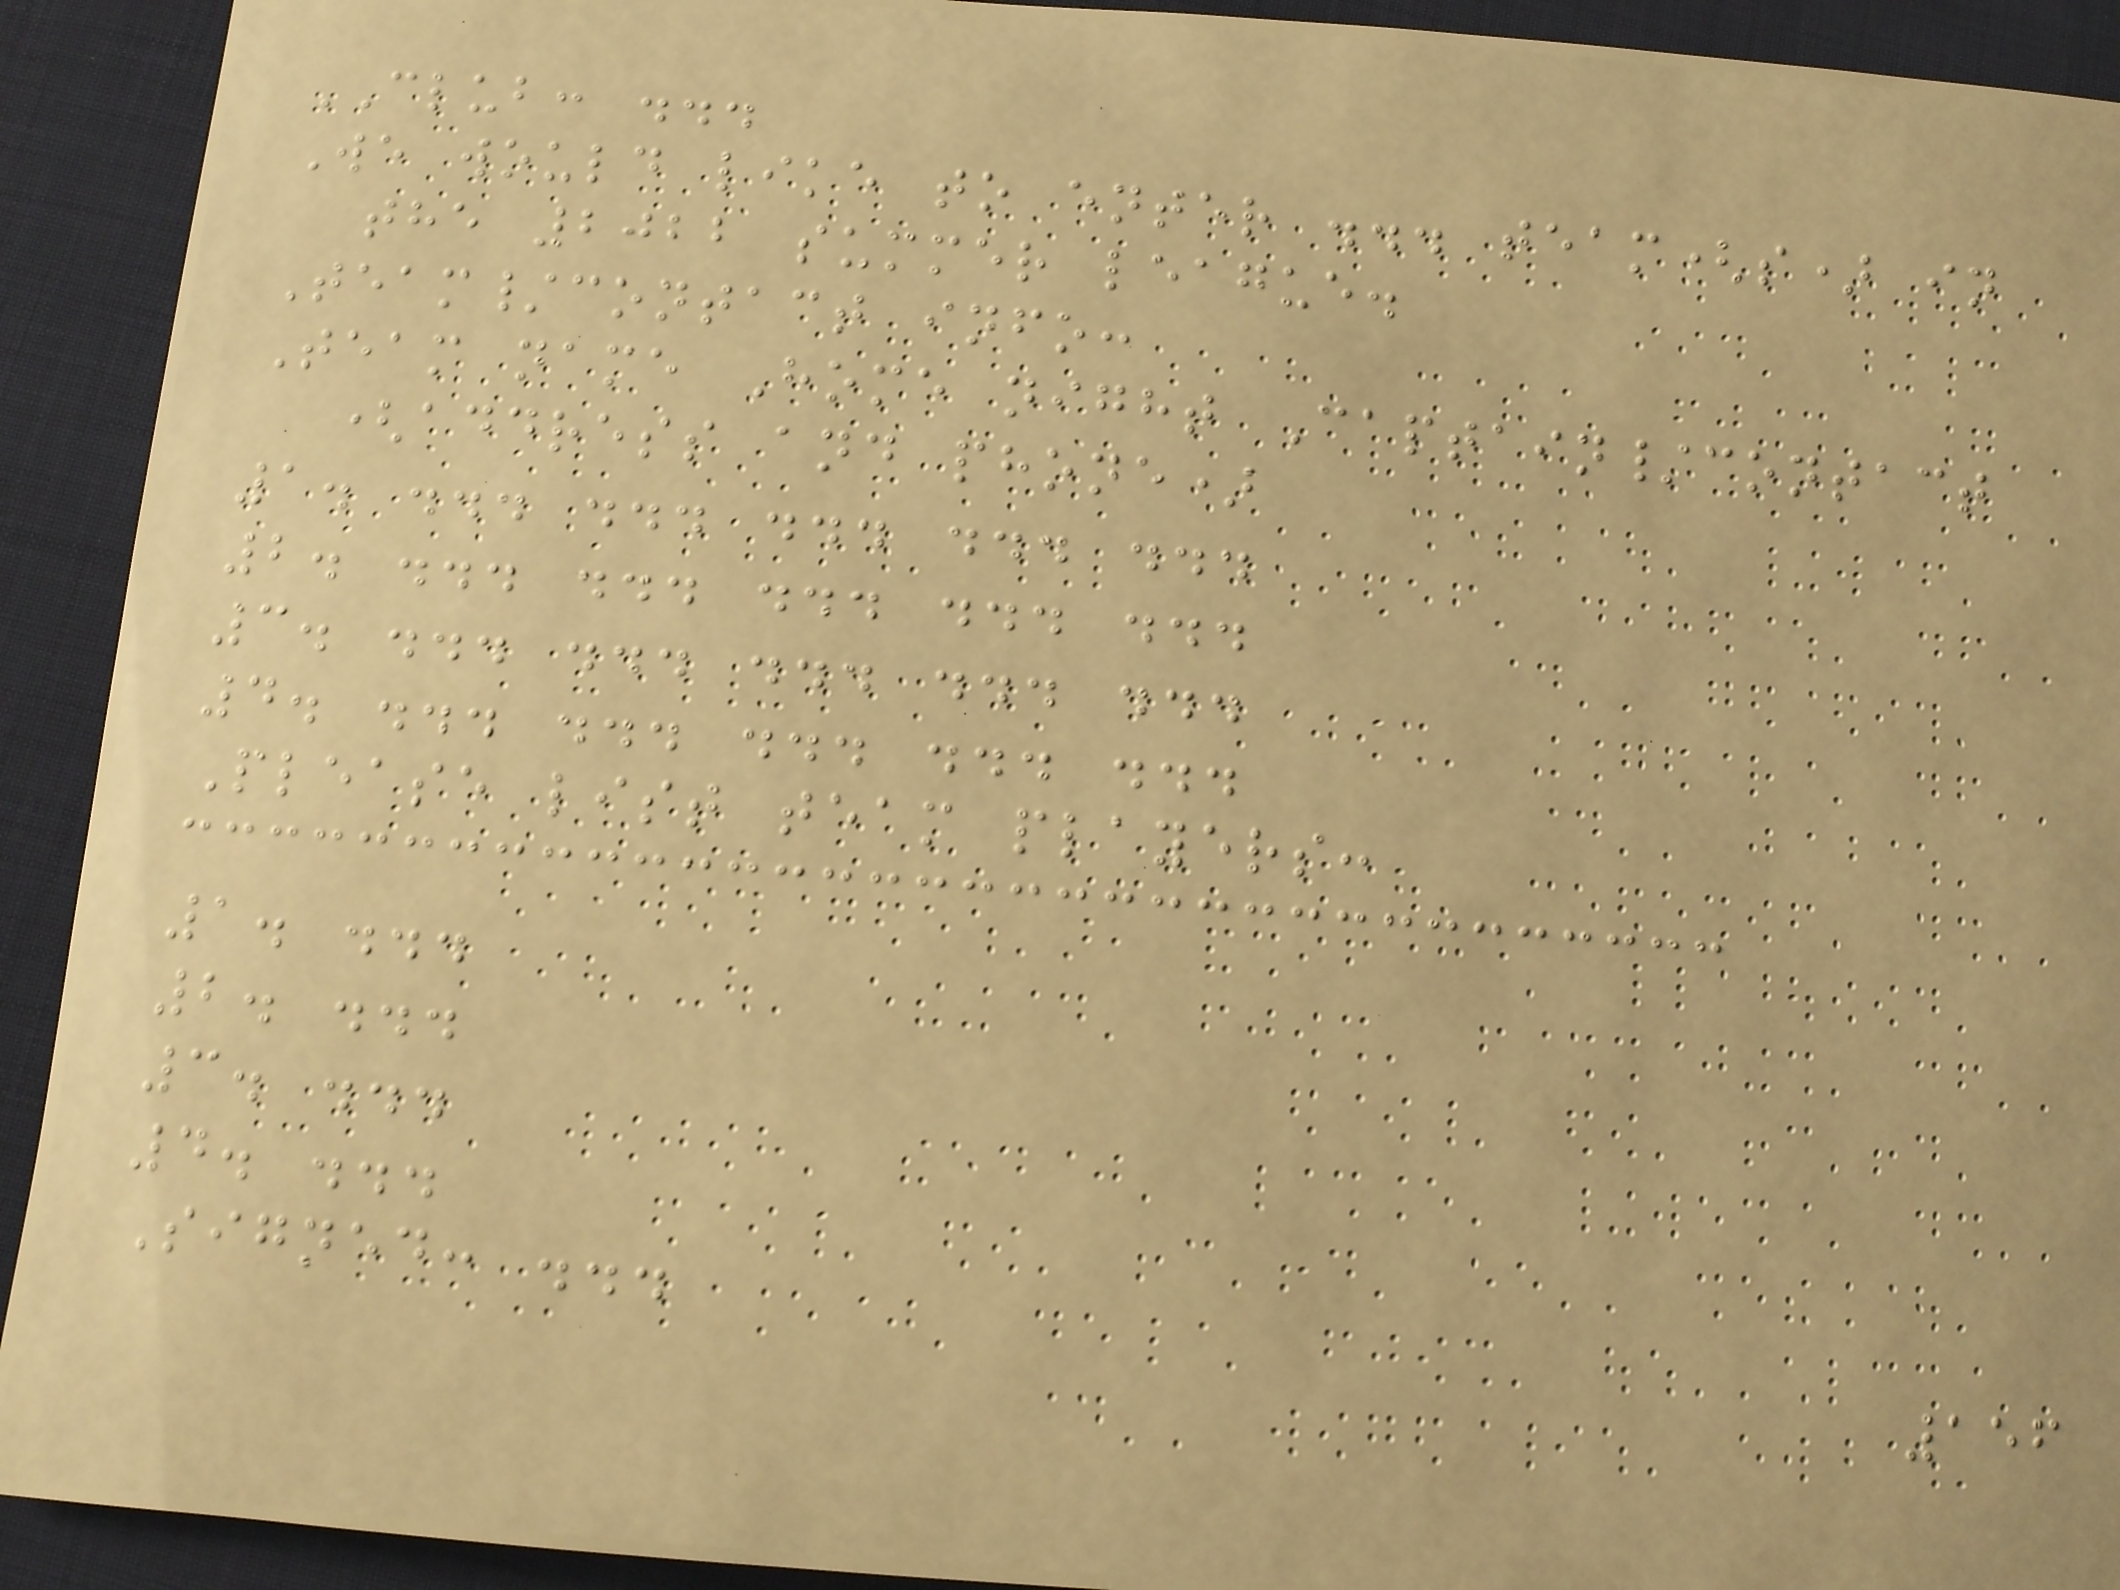CLUB: ...
We would like to enter ... team(s) in
the 2022 summer league.
Team/contact info:
Team name Home night Captain/contact
(address and phone)
1. ... ... ... ... ...
2. ... ... ... ... ...
3. ... ... ... ... ...
4. ... ... ... ... ...
Please list team players:
1. ...
2. ...
3. ...
4. ...
Signed: ...
156
